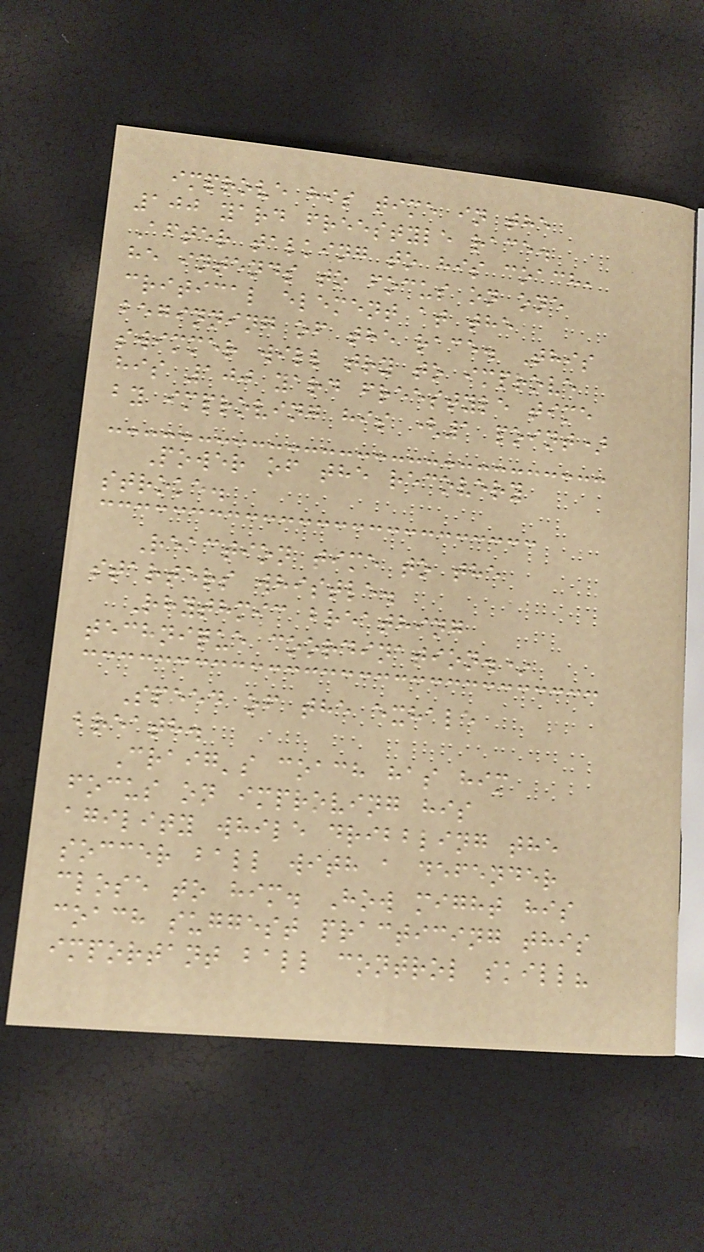improve his time in the
100 yard freestyle race.
After talking to his coach,
he intends to focus on one
critical element at the
beginning of the race. This
swimmer will try to improve
his 100 yard freestyle time
by improving his (1 point)
Power of the recovery
stroke.
Reaction time to the
starters whistle.
Rhythmic breathing
technique coordination.*
Speed of the exhale
breath.
Craig's coach has him
focus on improving his
agility while dribbling the
soccer ball with a defender
close to him. How might his
coach suggest practicing this
important ball control skill?
